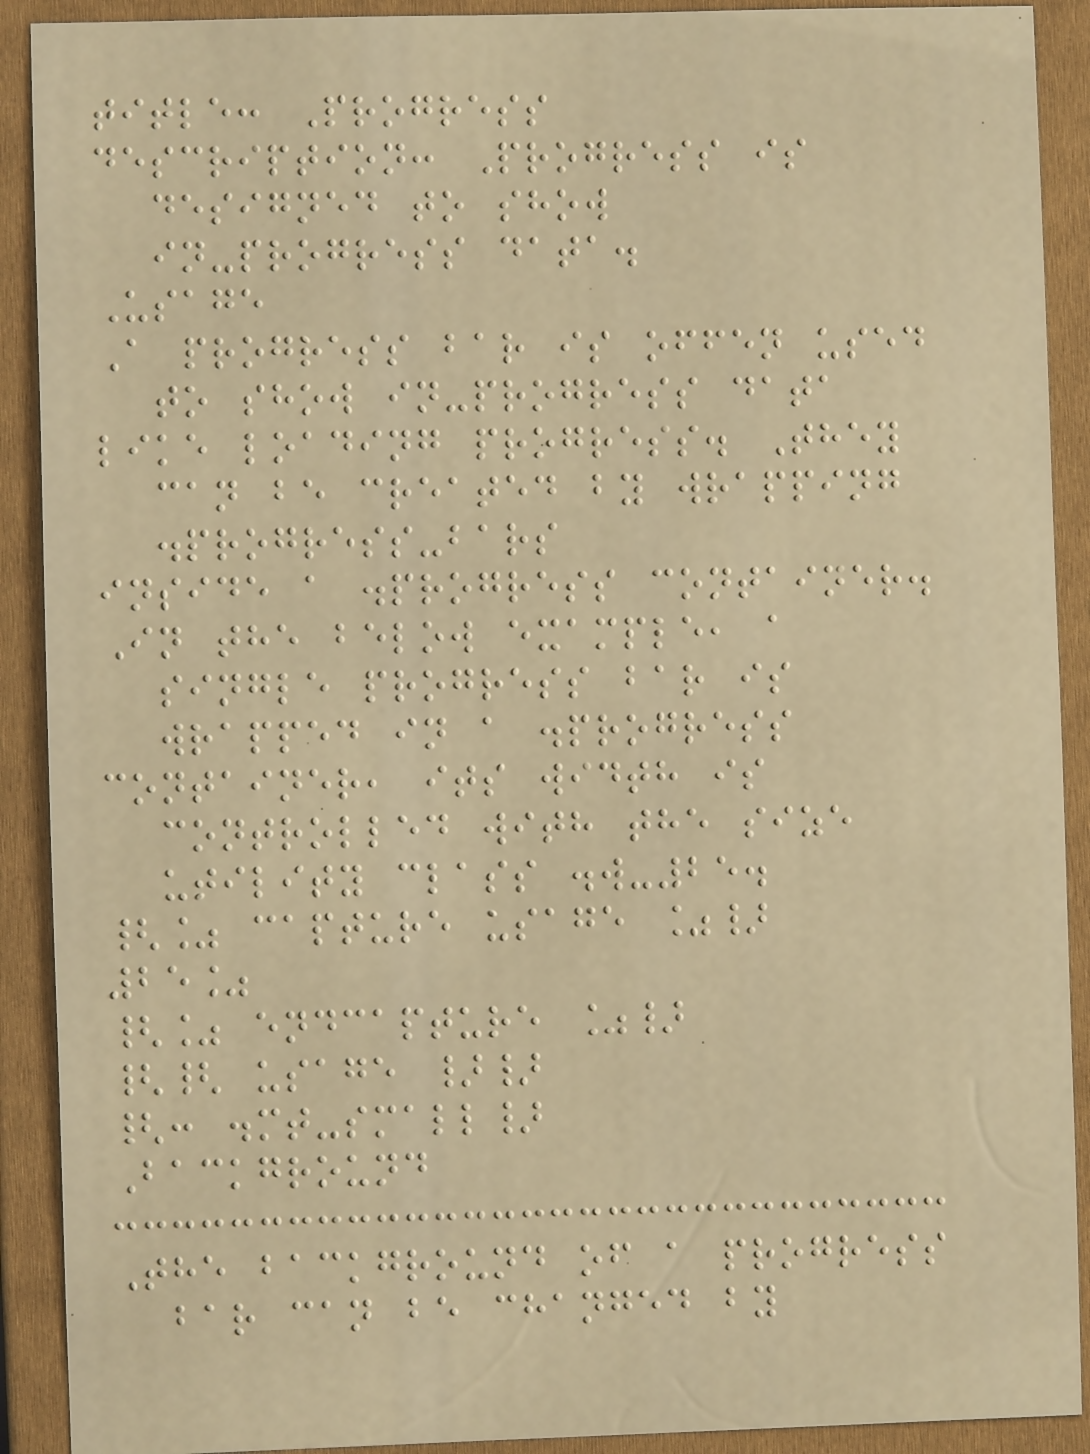title: Progress
description: Progress is
designed to show
in-progress data.
Usage
A progress bar is offen used
to show in-progress data
like loading progress. They
can be created by wrapping
.progress-bars
inside a .progress container.
In the below example, a
single progress bar is
wrapped in a .progress
container, its width is
controlled with the size
utility class .w-25.
{% capture usage %}
25%
{% endcapture %}
{{ usage }}
{: .mt-small}
Background
The background of a progress
bar can be changed by
